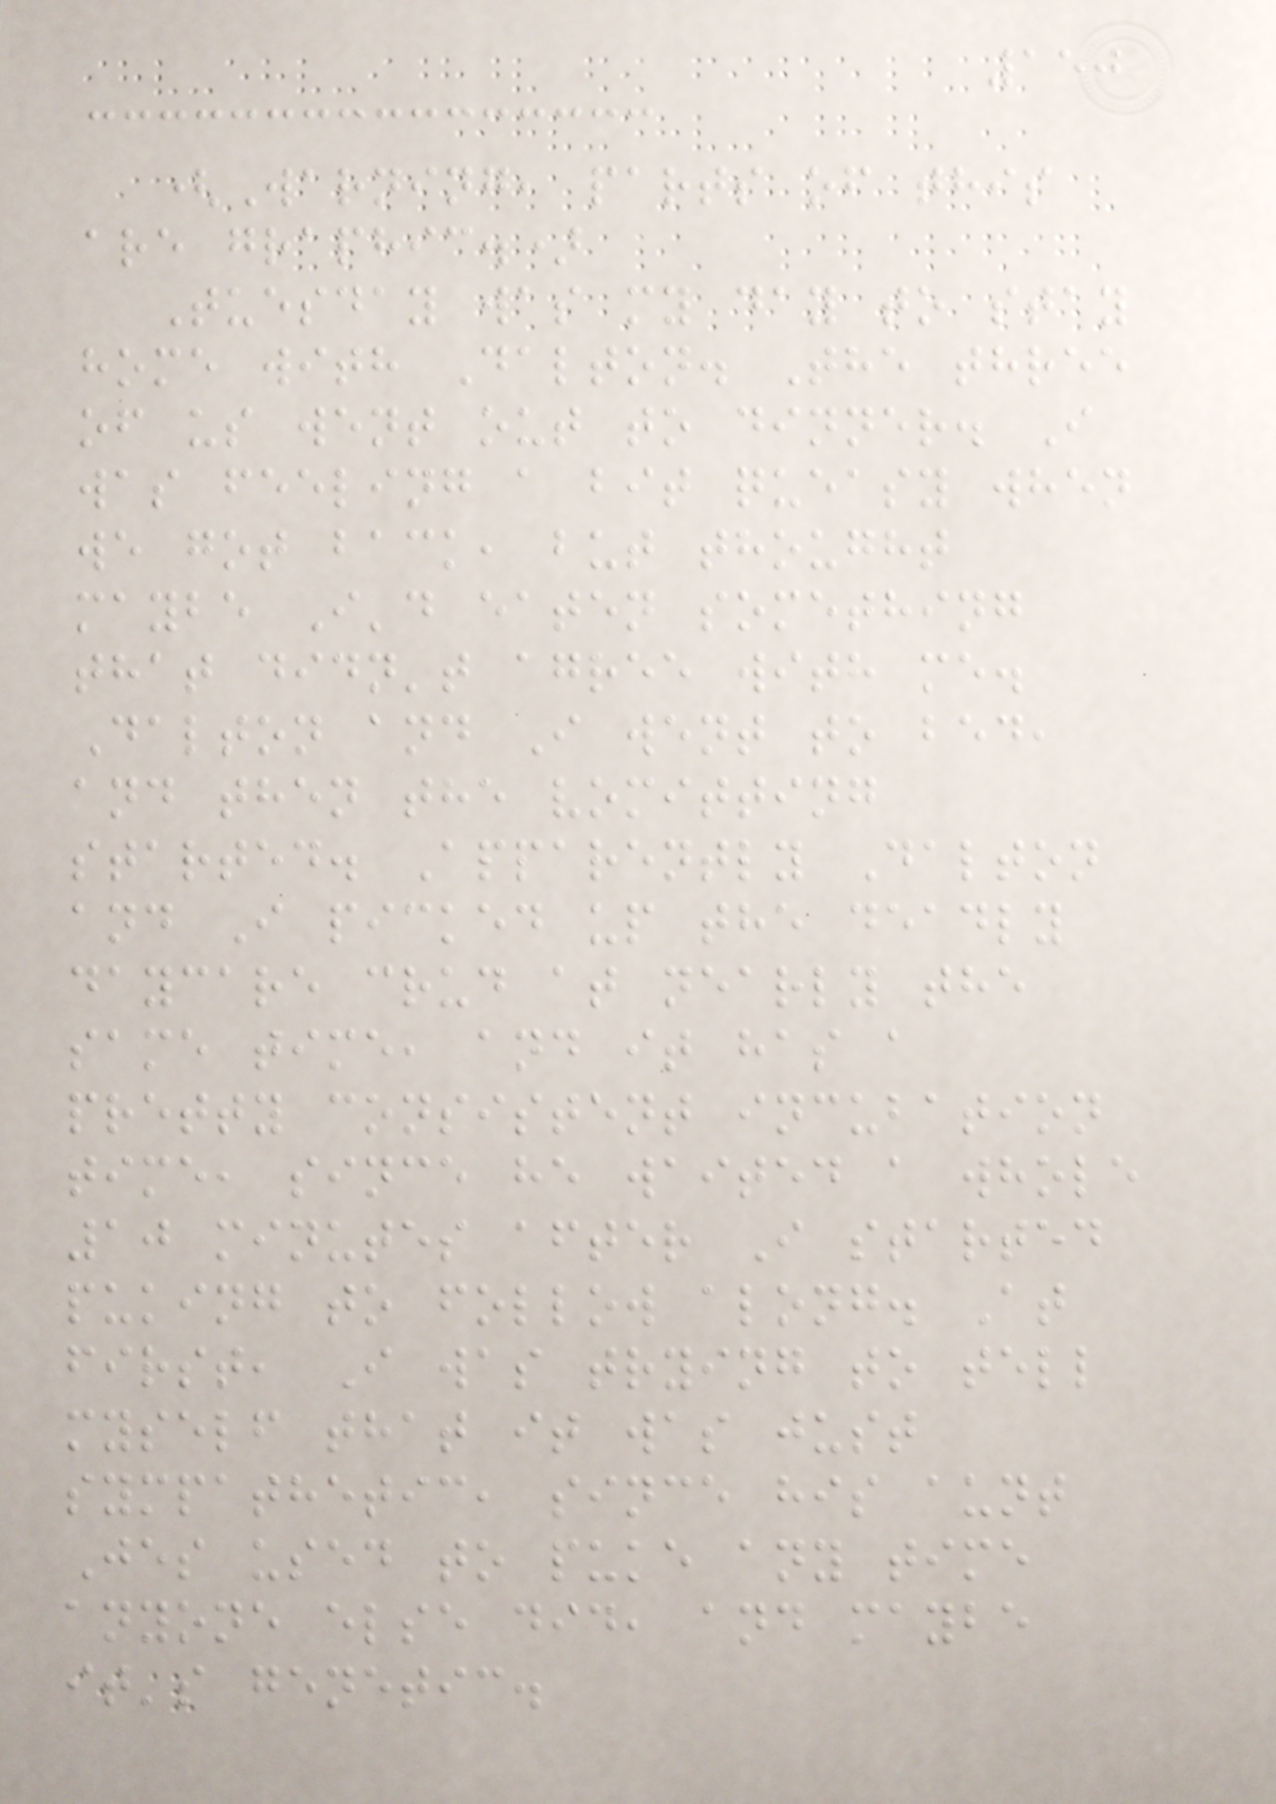150
(Warning, parts of this
are graphic.)
Tuesday was my day to stay
home with Dalton. The three
of us went out to dinner. I
was feeling a bit queasy when
we got back, but thought
maybe I'd eaten something
that didn't agree with me.
Dalton and I went to bed,
and then the vomitting
started. Apparently Dalton
and I picked up the deadly
daycare crud at nearly the
same time, and it has a
pretty consistent incubation
time, since he waited a whole
10 minutes after I started
puking to follow along. At
first, I was trying to tell
myself that it was just
sympathetic, since his aunt
Jes used to puke any time
anyone else did, and maybe
it's genetic.
